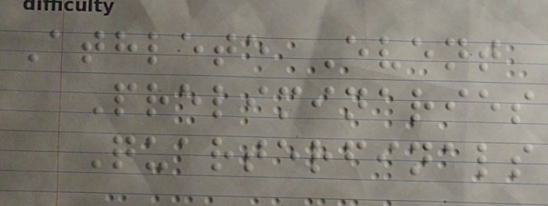Athlete Event
Preliminaries
Quarterfinals
